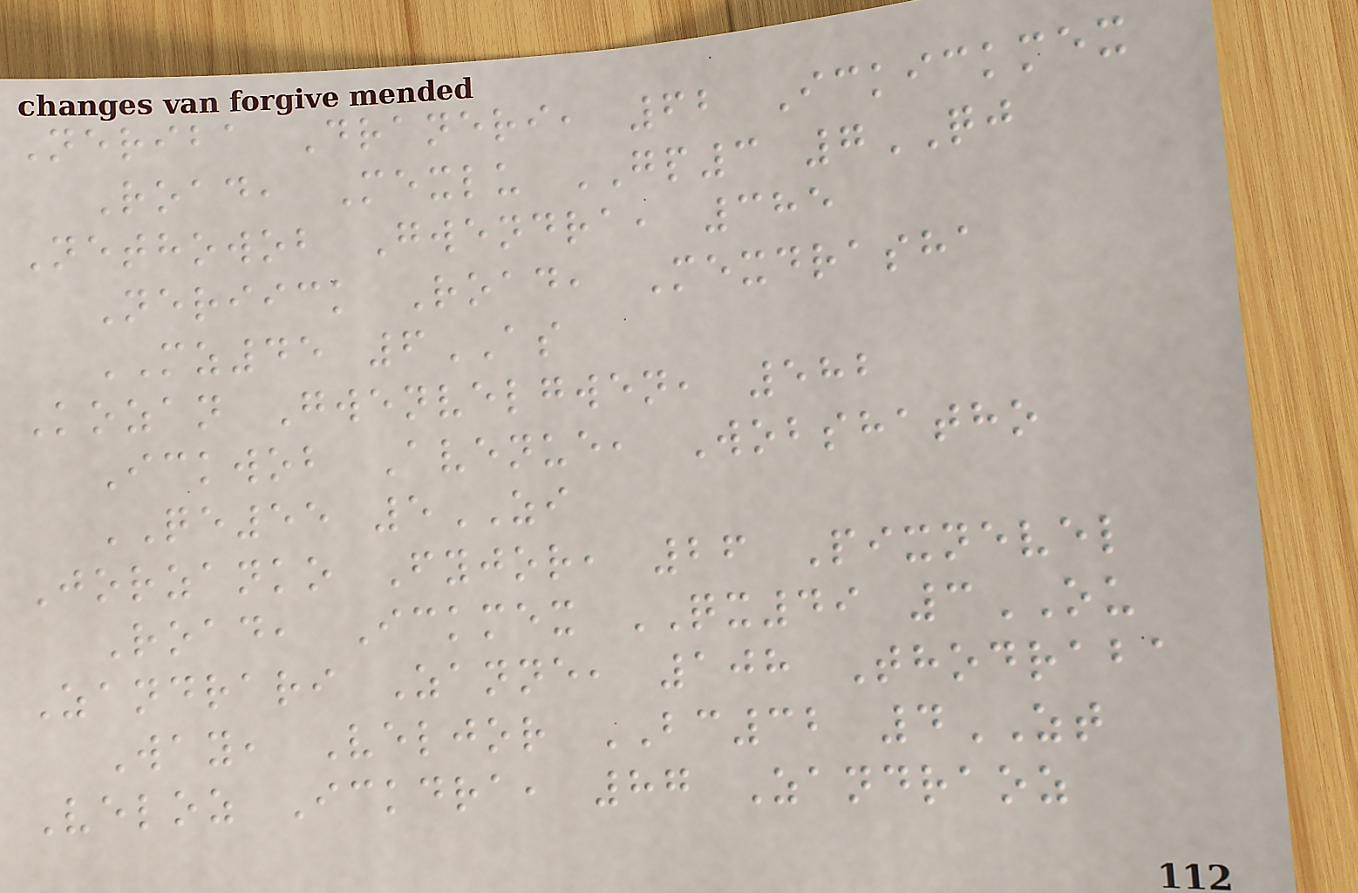Neriba Draneri, 62 Ickickmex
Road, Mexlu GP3 7QJ
Nethowob Gwendra, 385
Neriick Road, Mexdrasha
MZ45 6AS
Kozan Gwenvelgwen, 582
Ickwob Avenue, Wobshatho
QE55 5ZI
Jorzanko Fyjor, 26 Pixnevel
Road, Ickmex QX49 3OU
Zandrari Zanne, 108 Thodraba
Way, Veljor BC32 4ZT
Veloz Ickdra, 87 Zandraoz
